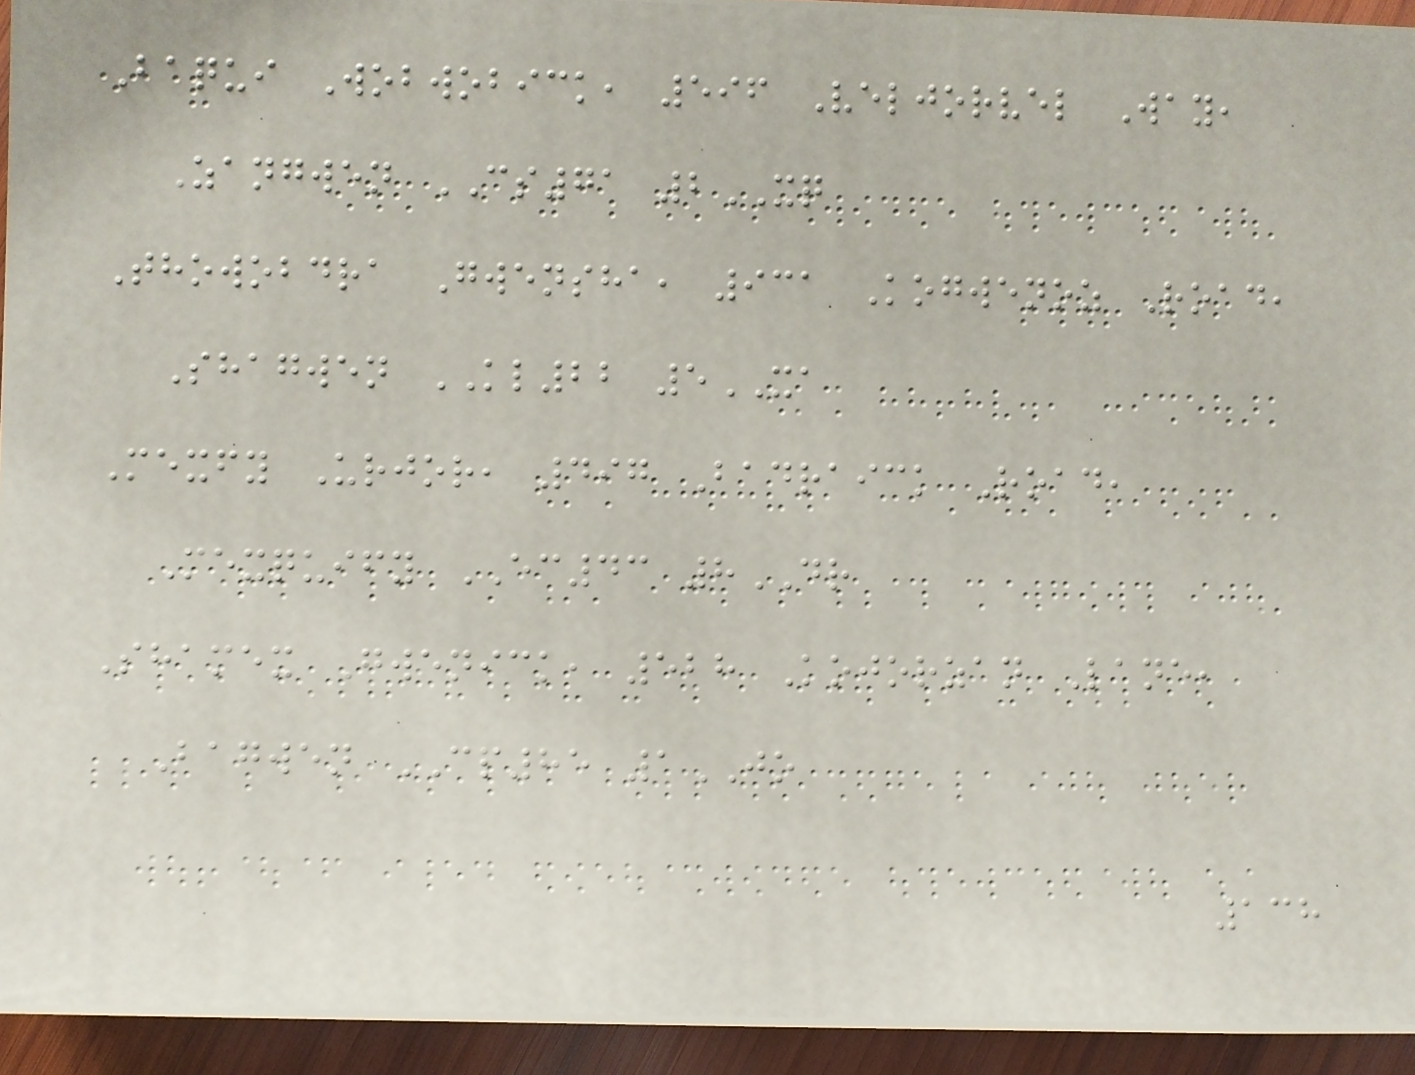Baqui Wobwobick, 596 Veljorvel Way,
Zangwen CS71 2XQ
Thowobdra Gwensha, 931 Kogwenoz Road,
Shagwen KL22 5XA
Mexfy Urjor, 497 Badraick Road,
Mexquify EC43 8DR
Shamex Gwenick, 528 Kojorzan Lane,
Bagwen CP85 1JO
138
